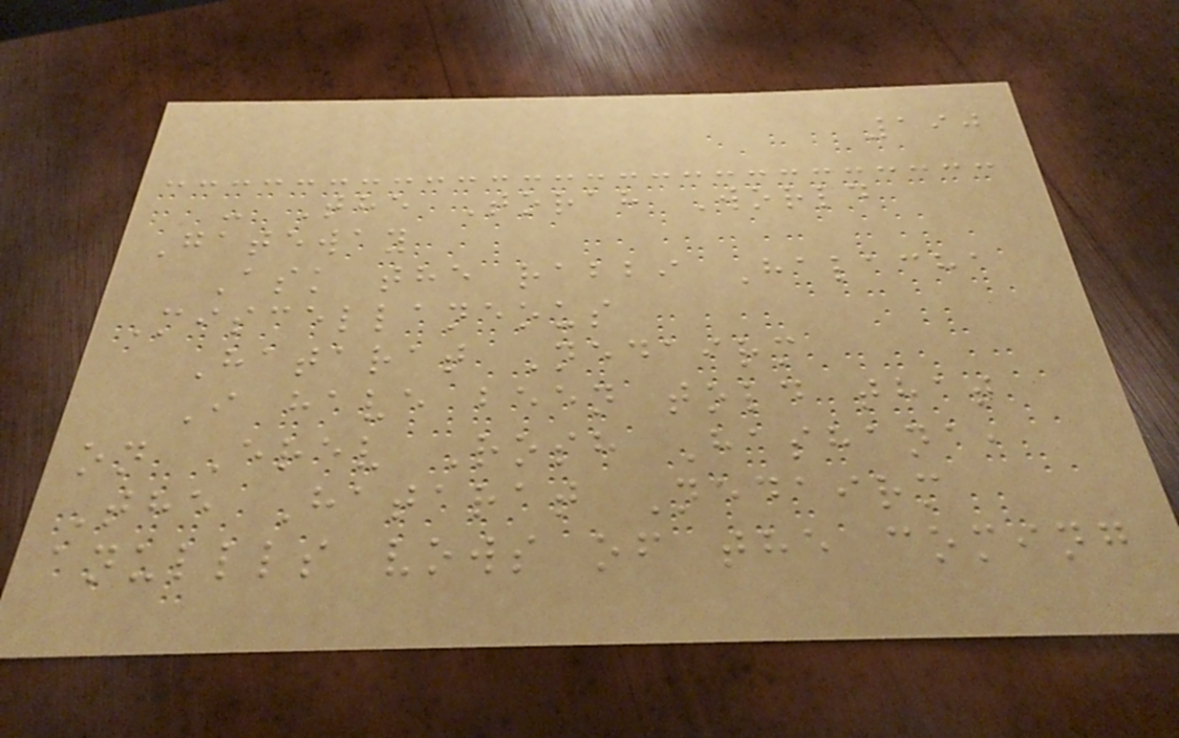190
- The Torah World
Gateway
Ask the rabbi Halacha
Miscellaneous
Hatarat Nedairm
I have been told that
on Erev Rosh Hashana,
The Hatarat Nedairm
anullls vows of the coming
